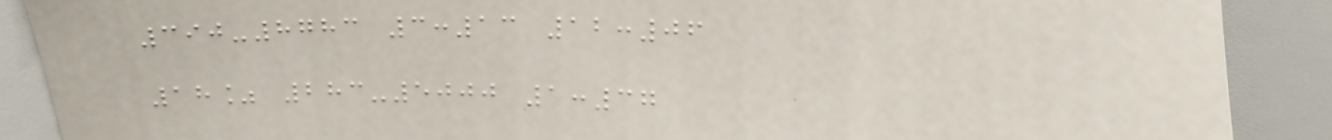390-8783 3:13 12:06
18% 283-5000 1:37
